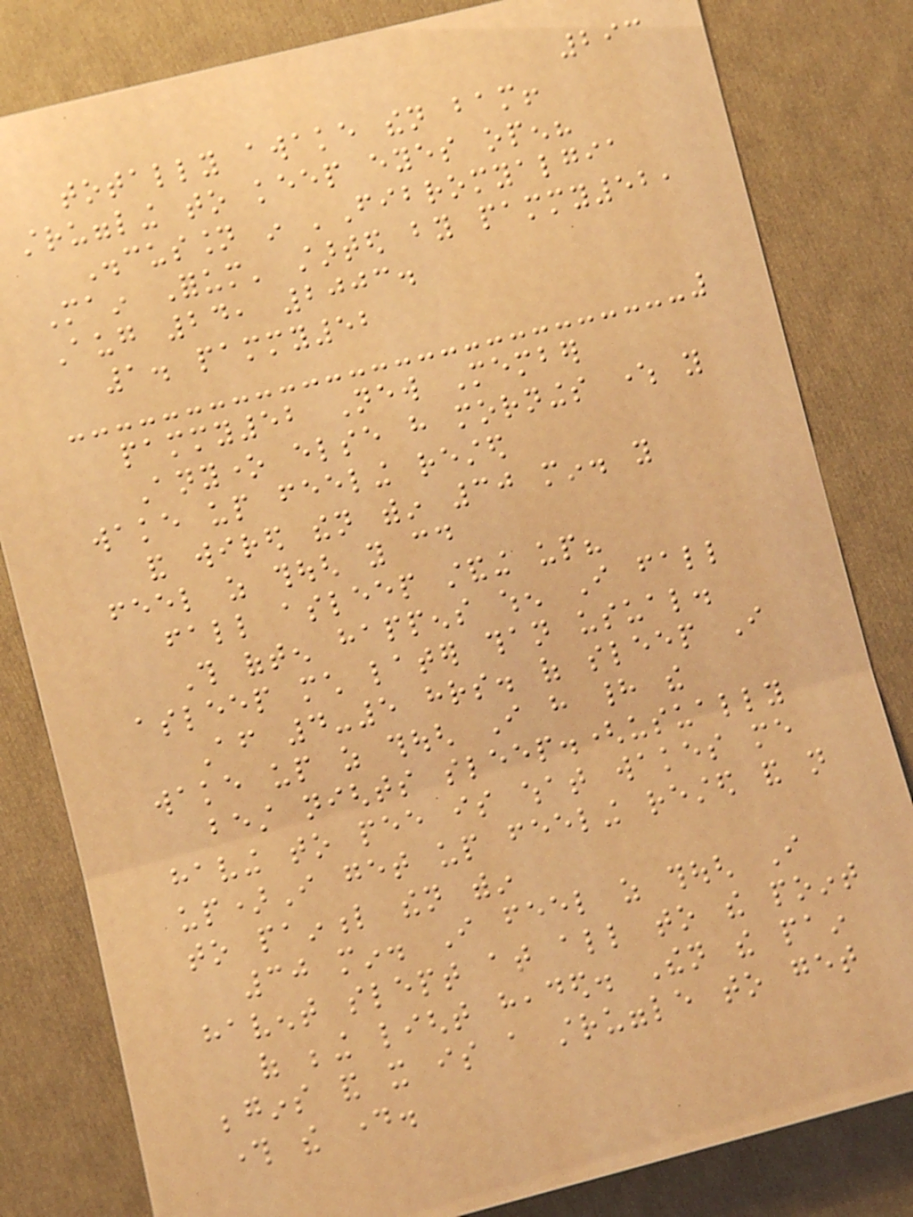293
totally awake then bam!
struggling to keep eyes open?
Discussion in 'Fibromyalgia
Main Forum' started by pammy52,
Aug 24, 2003.
1. pammy52
pammy52 New Member
Anyone else have mornings where you
wake up feeling rested
and wired then within 30 min. you
feel as though you could
fall asleep standing up?
This often happens when I fall
asleep much later than usual.
After 4-5 hrs. of sleep I
wake up as though I have had the
best nights sleep.(usually
having to pee is what wakes me
up)I get up feeling rested and not
to painful then within
30 min. I feel as though I
havent slept at all to the point
of being light headed. Then the pain
begins and it is a struggle to get
through the day.
